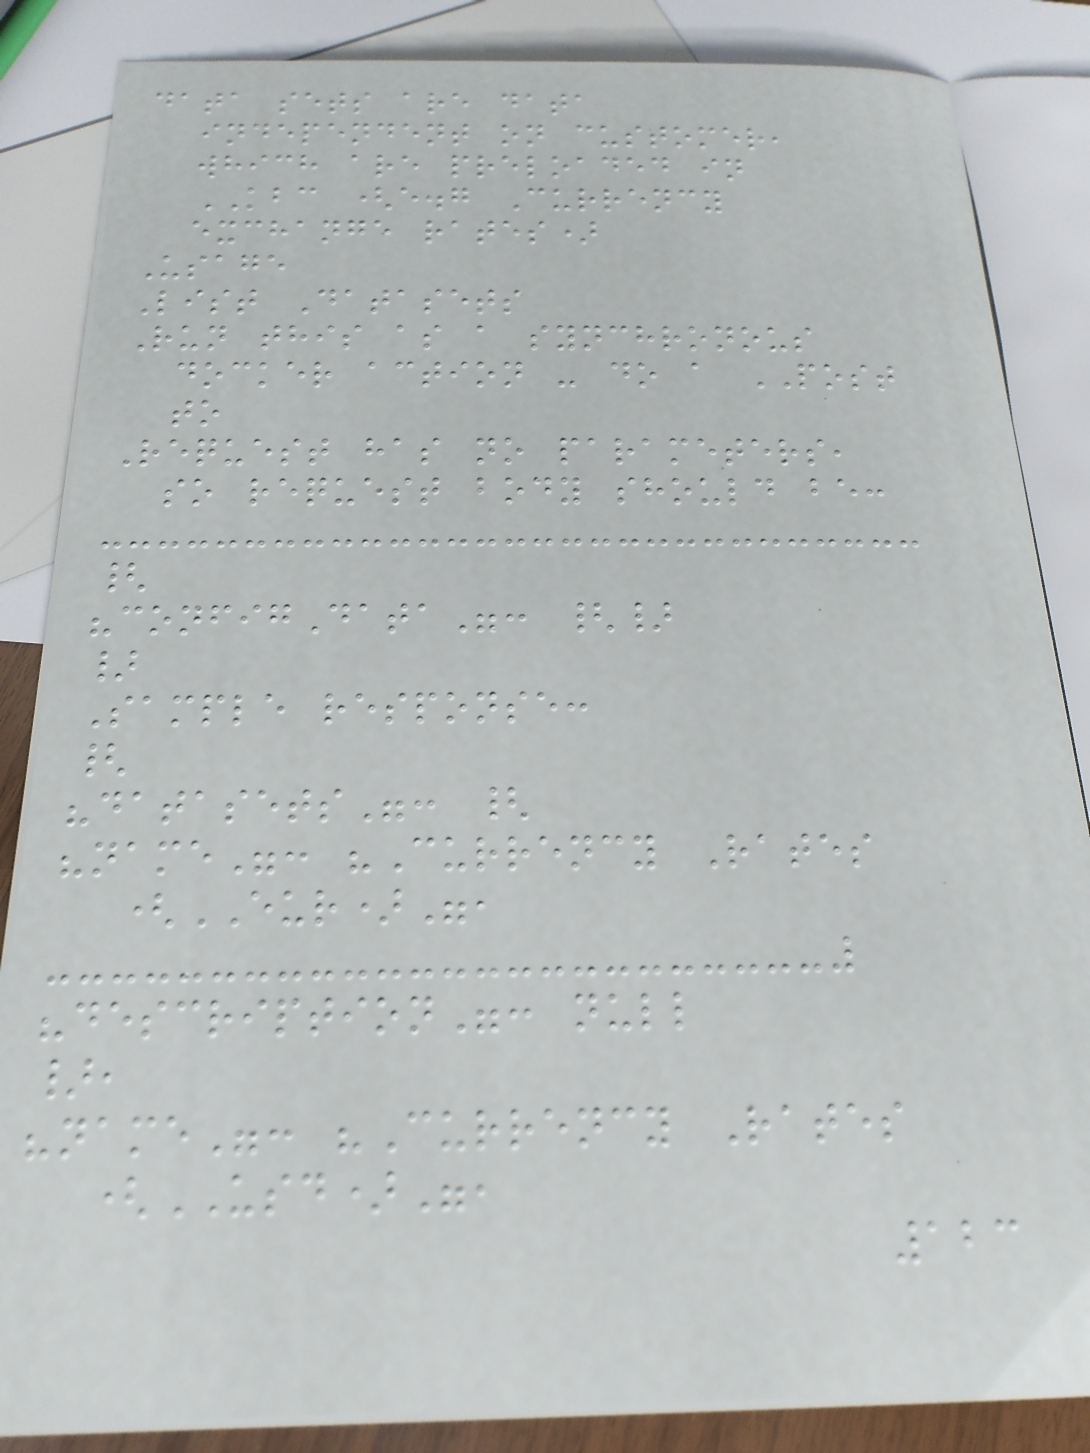data sets are data
independent on customer,
which are preloaded in
KBC (e.g Currency
exchange rates)
Usage
List Datasets
Run this as a synchronous
docker action - do a POST
to
Request has no parameters,
so request body should be:
{
"configData": {}
}
Sample response:
{
"datasets": {
"name": "Currency Rates
(EUR)",
"description": null
},
"name": "Currency Rates
(USD)",
123
